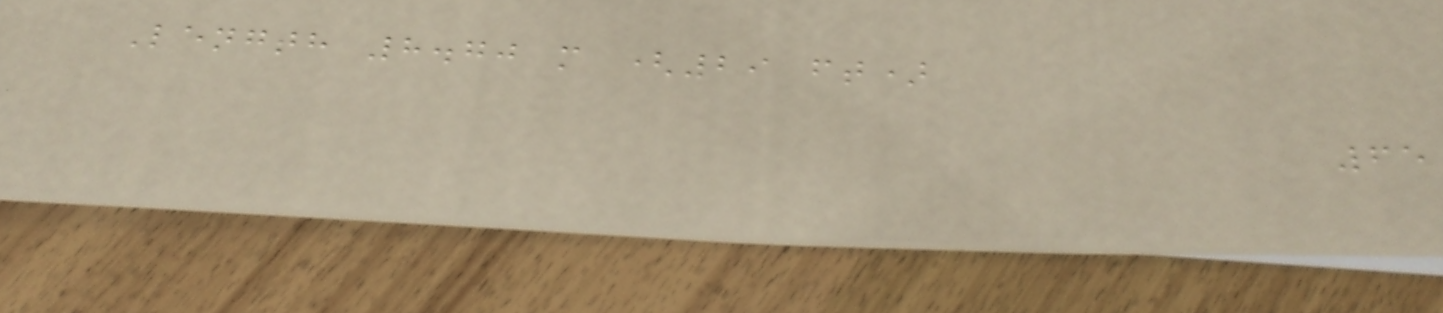Length 8.70 m (29 ft)
65
